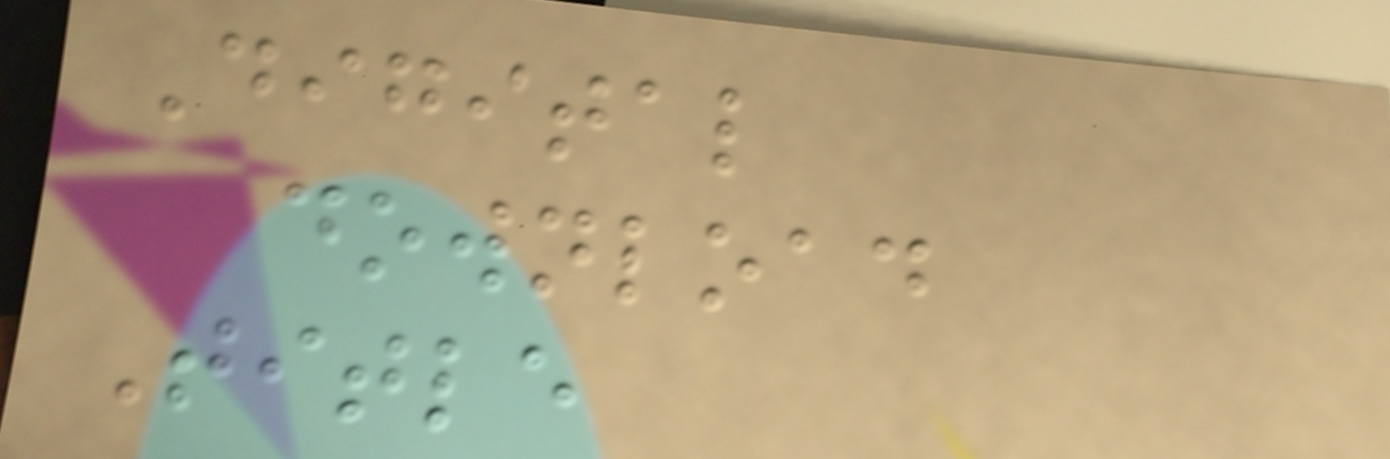Digital
download
Title
